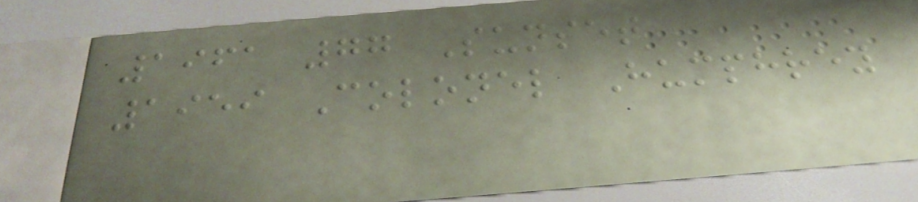1961 77 Sunset
1959 Colonel Humphrey
